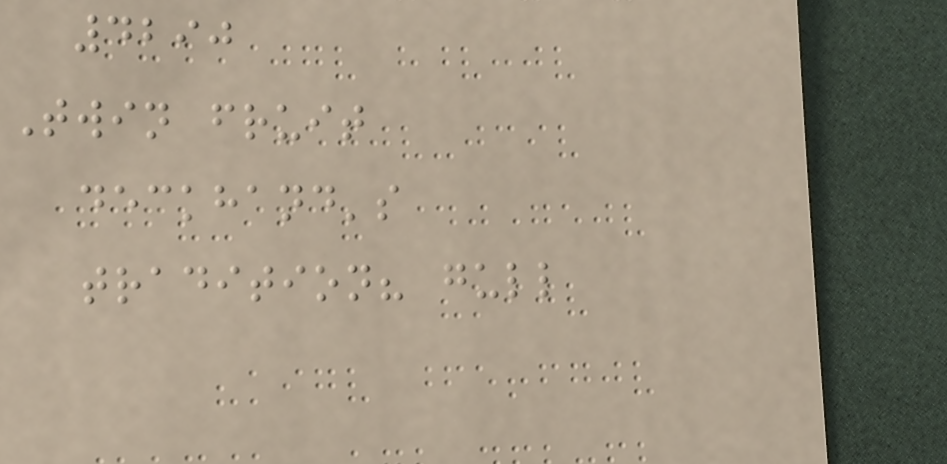4290
Twin fruit
deckhand's
tradition? gull
